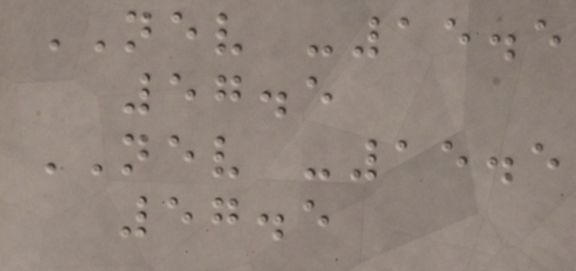NEV -15.5
57.5
NEV -15.5
57.5
